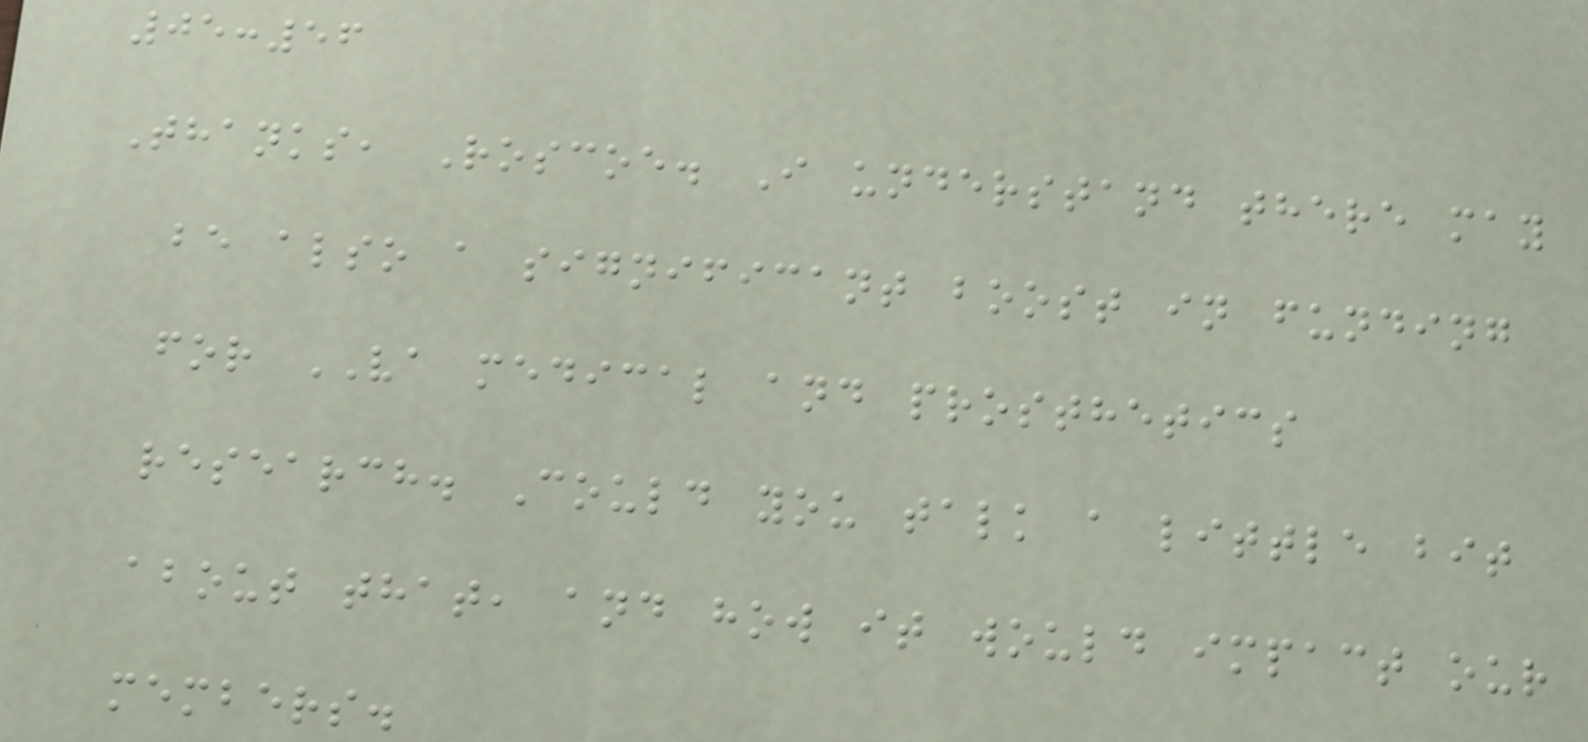05:56
Thanks, Roscoe. I understand there may
be also a significant boost in funding
for VA medical and prosthetics
research. Could you talk a little bit
about that, and how it would impact our
members.
